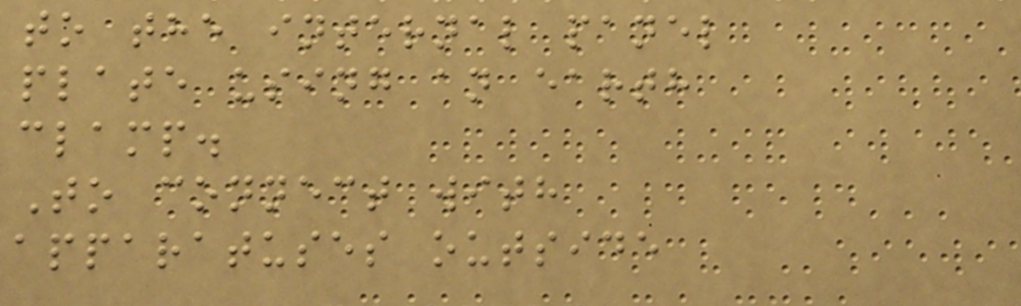to the internal panel
plate using an earth
clamp.
To connect with
apparatuses outside
